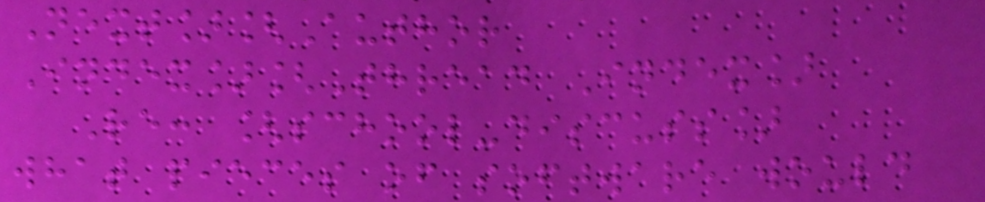Next][Author
Index][Thread Index]
Re: [school-discuss]
what pieces of software would
